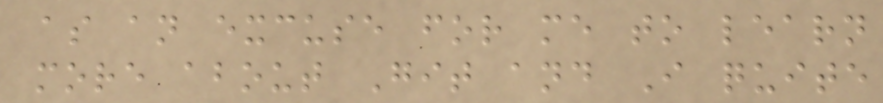as an excuse for me to learn
more about Git and I quite
